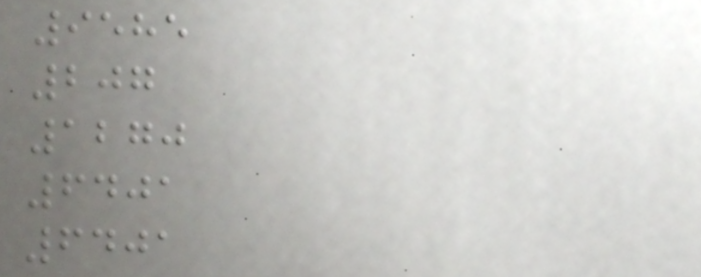9585
207
1270
6401
6401
